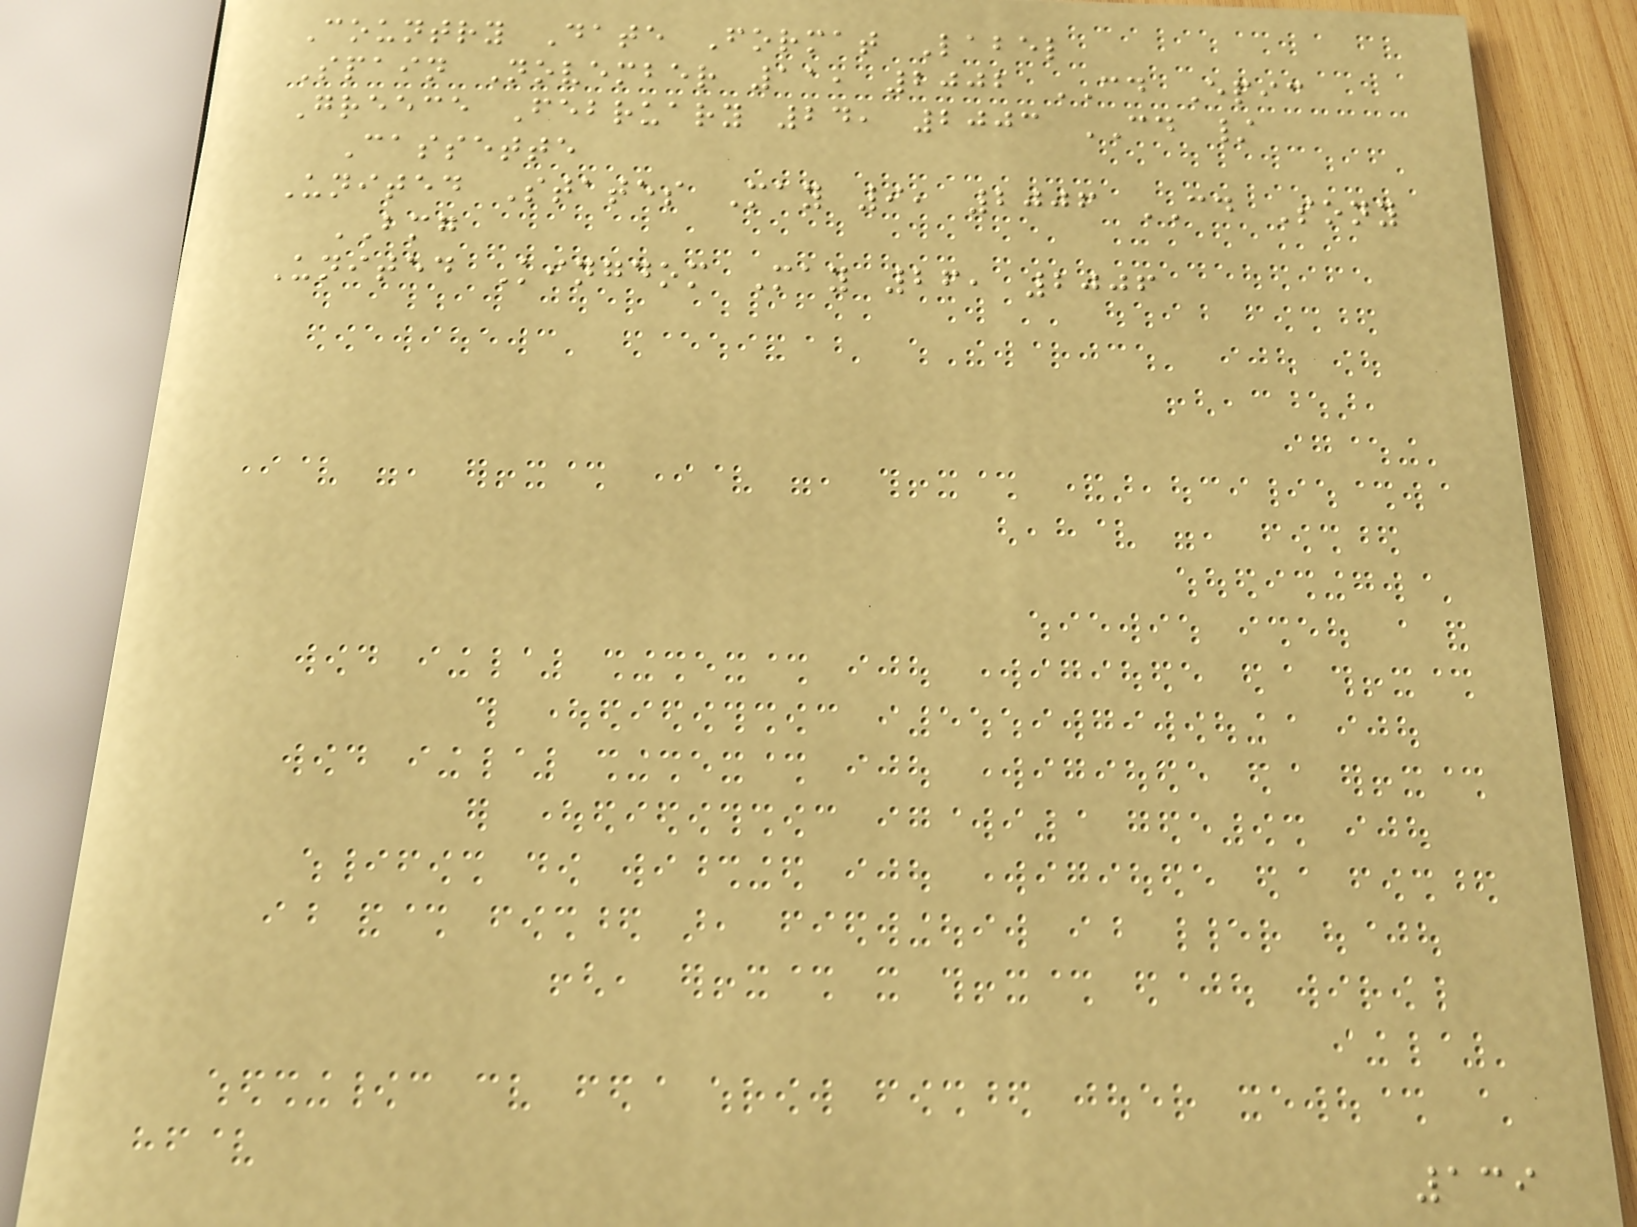Country Date Format Label
Spain November 11, 2002 CD Epic
Greece February 24, 2003 CD /
Cassette
United States May 9, 2006 CD Sony
BMG
United Kingdom May 26, 2006
139
